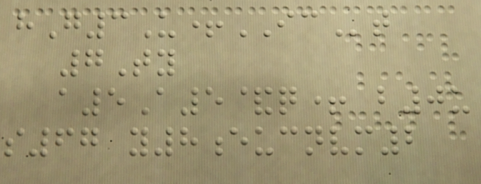hG3U+ICt
7Ty
a5A5&q+ b0u
s67 y8eucnvm2
